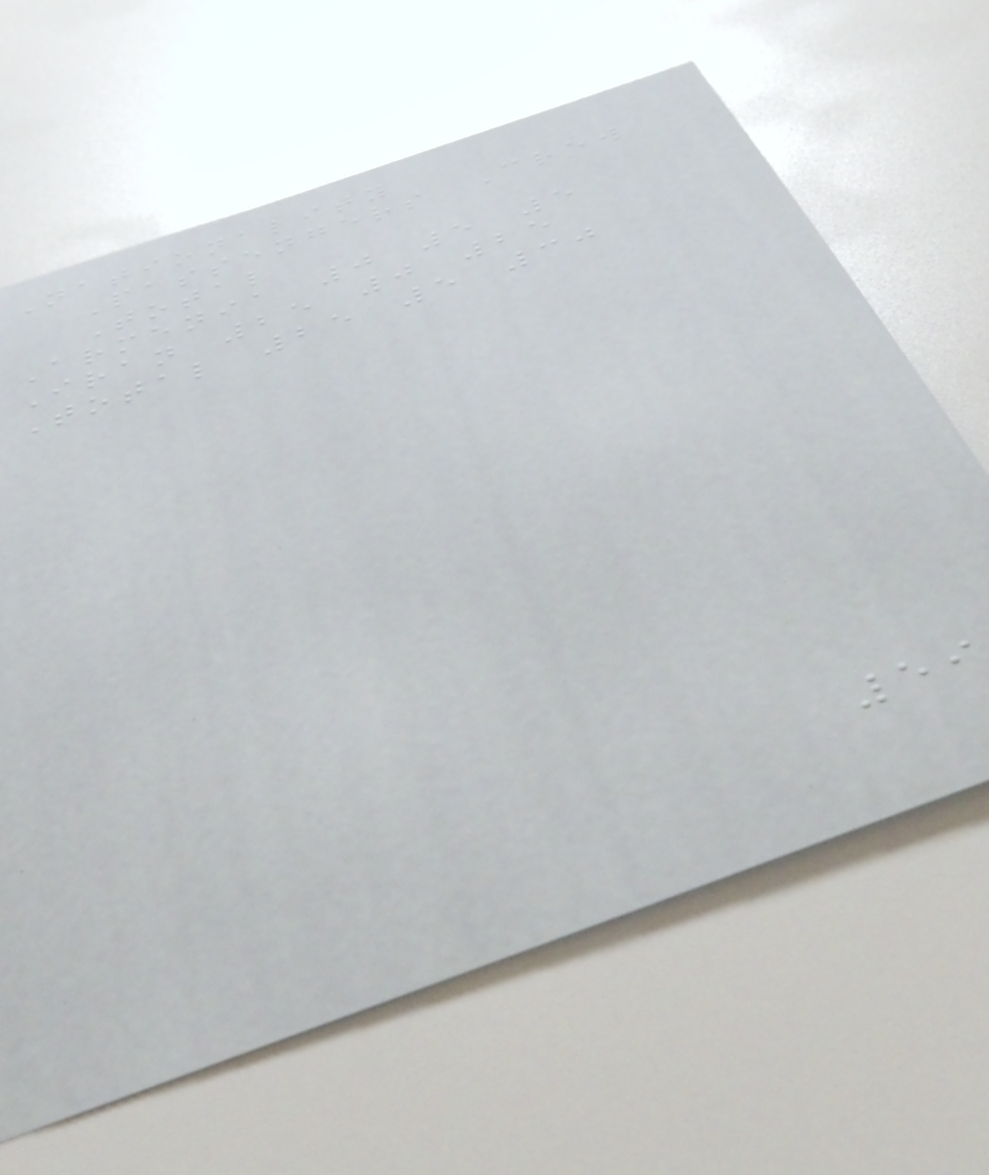Nationality
Passengers Crew
Total
Armenia 0 5 5
Iran 25 0 25
Total 25 5 30
59
